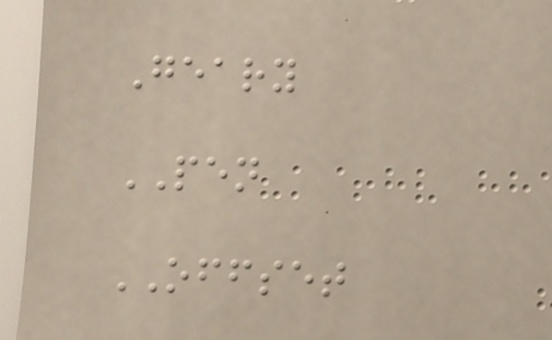Geary
PEN
OFFSET
